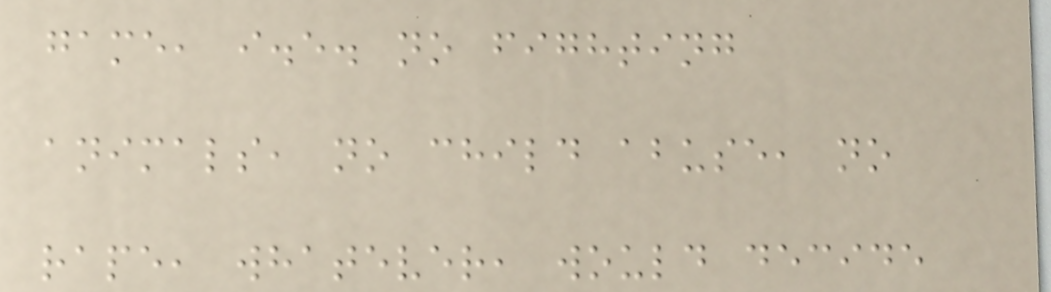game, i.e. no fighting
animals, no child abuse, no
rape, whatever, would decide
